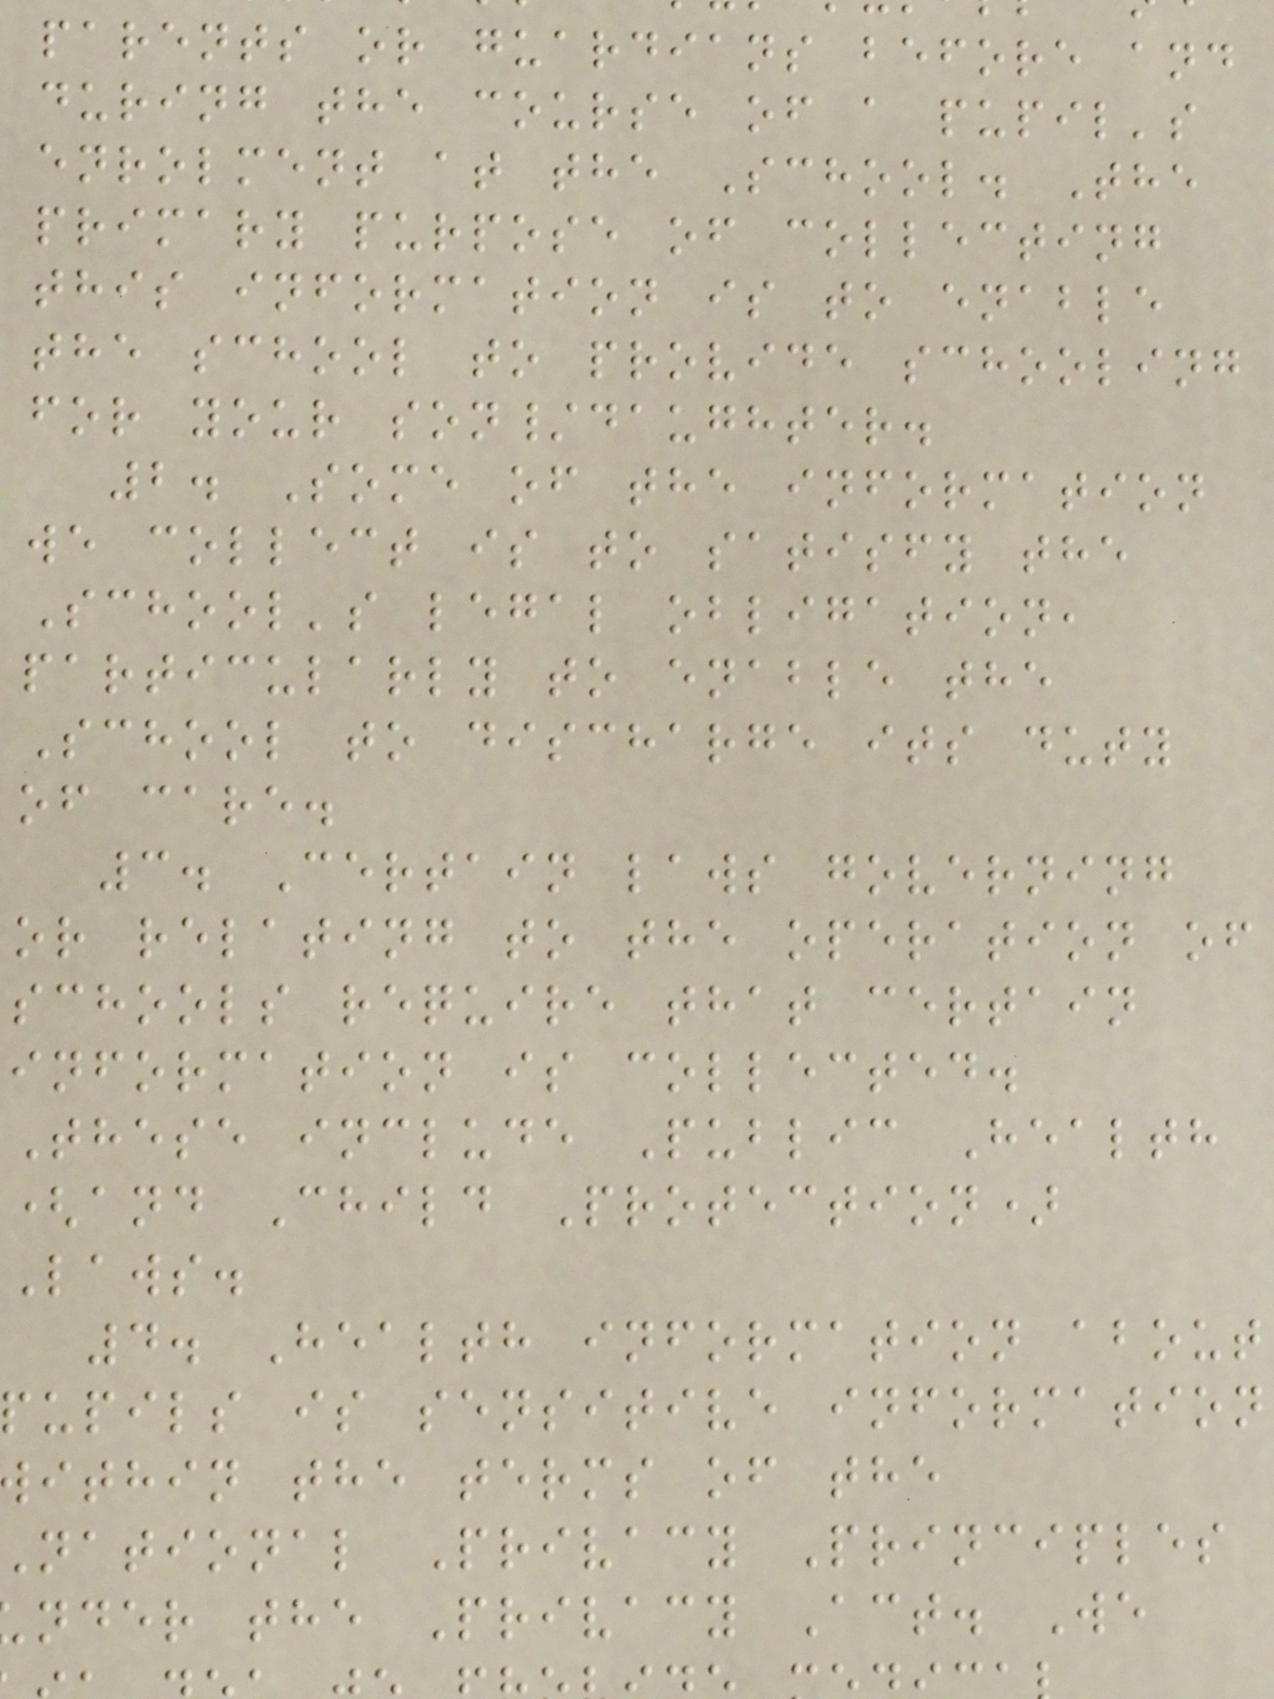parents or guardians before and
during the course of a pupil's
enrolment at the School. The
primary purpose of collecting
this information is to enable
the school to provide schooling
for your son/daughter.
2. Some of the information
we collect is to satisfy the
School's legal obligation,
particularly to enable the
School to discharge its duty
of care.
3. Certain laws governing
or relating to the operation of
schools require that certain
information is collected.
These include Public Health
(and Child Protection)
Laws.
4. Health information about
pupils is sensitive information
ithin the terms of the
national Privacy Principles
nder the Privacy Act. We
